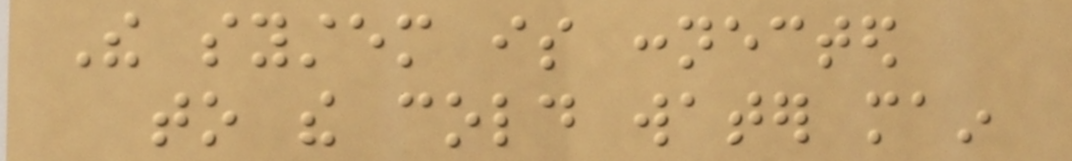The system is connected
to the cold water main
